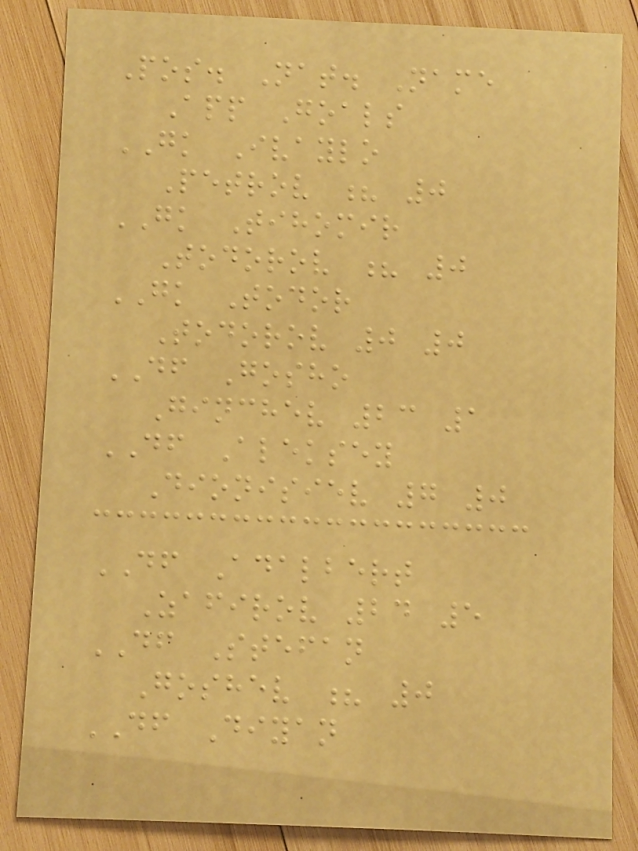Pos. Nat. Name
App Goals
GK Ivaylo
Petrov ? 0
GK Tihomir
Todorov ? 0
GK Todor
Todorov 0 0
DF Gosho
Ginchev 23 1
DF Aleksey
Dionisiev 7 0
DF Adalbert
Zafirov 24 5
DF Stefan
Goshev ? 0
DF Diyan
